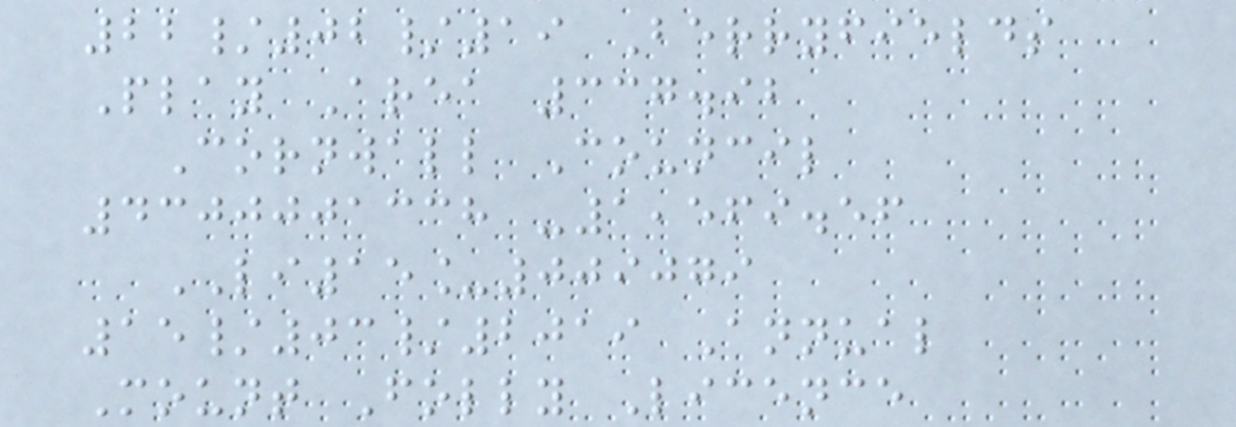22/02/19 Berryfields
Play Area 337.92
Cornwall Council
4300001338 -1,569.56
LI15_009079
15/03/2019 Annual
Mount Folly Licence
